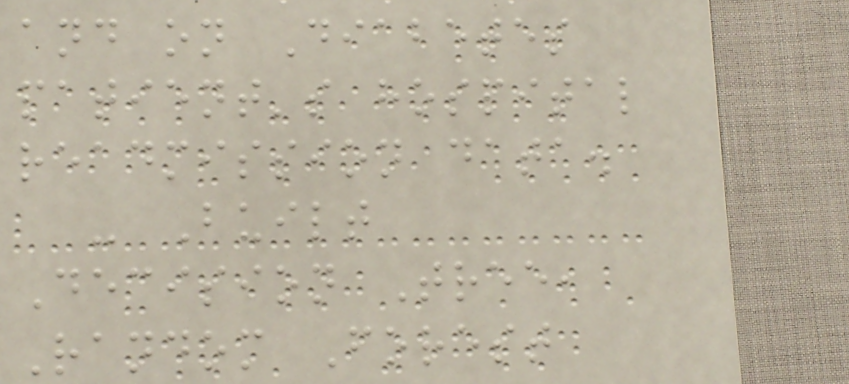and on Diabetes
patient's hospital
readmission data.
- Built
Decision Tree,
Random Forest
